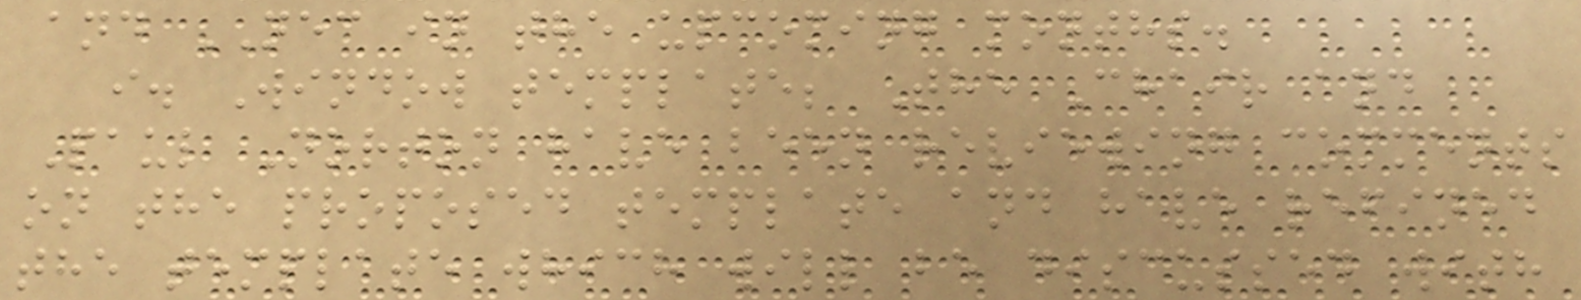and NEC in the upcoming months.
i. Window template; The Chair and
Paul Norton have been reviewing comments
on the proposed template and have refined
the template which will be discussed with
